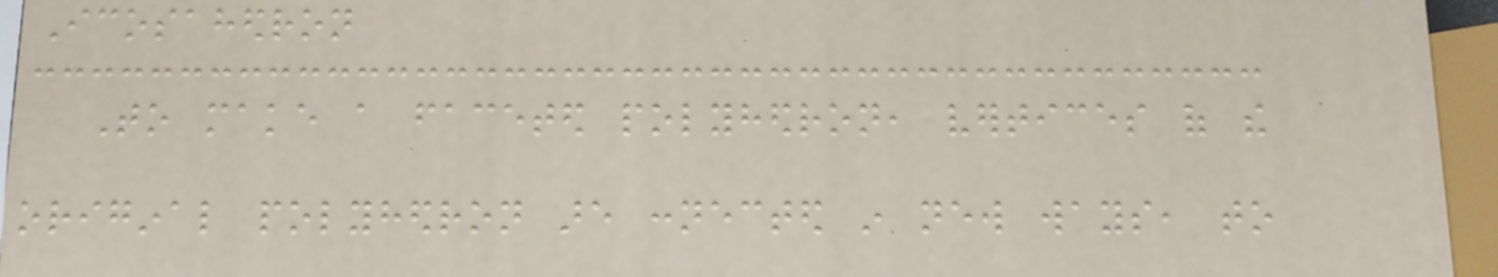Icosahedron
To make a faceted polyhedron, vertices of the
original polyhedron are connected in new ways, to
